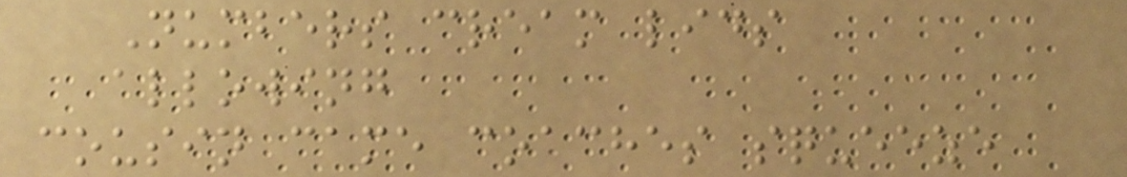Numbers cream lids
allowing
cousin came coaches squeeze
